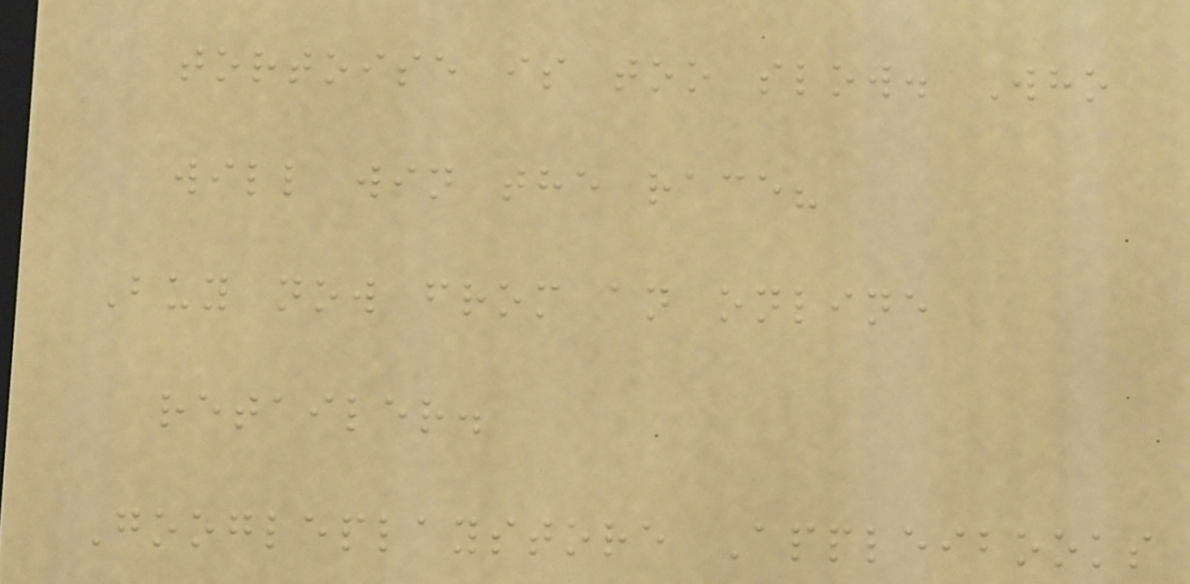tortoise is too slow. Who
will win the race?
Buy now from an online
retailer.
Googleplaystore Appleibooks
